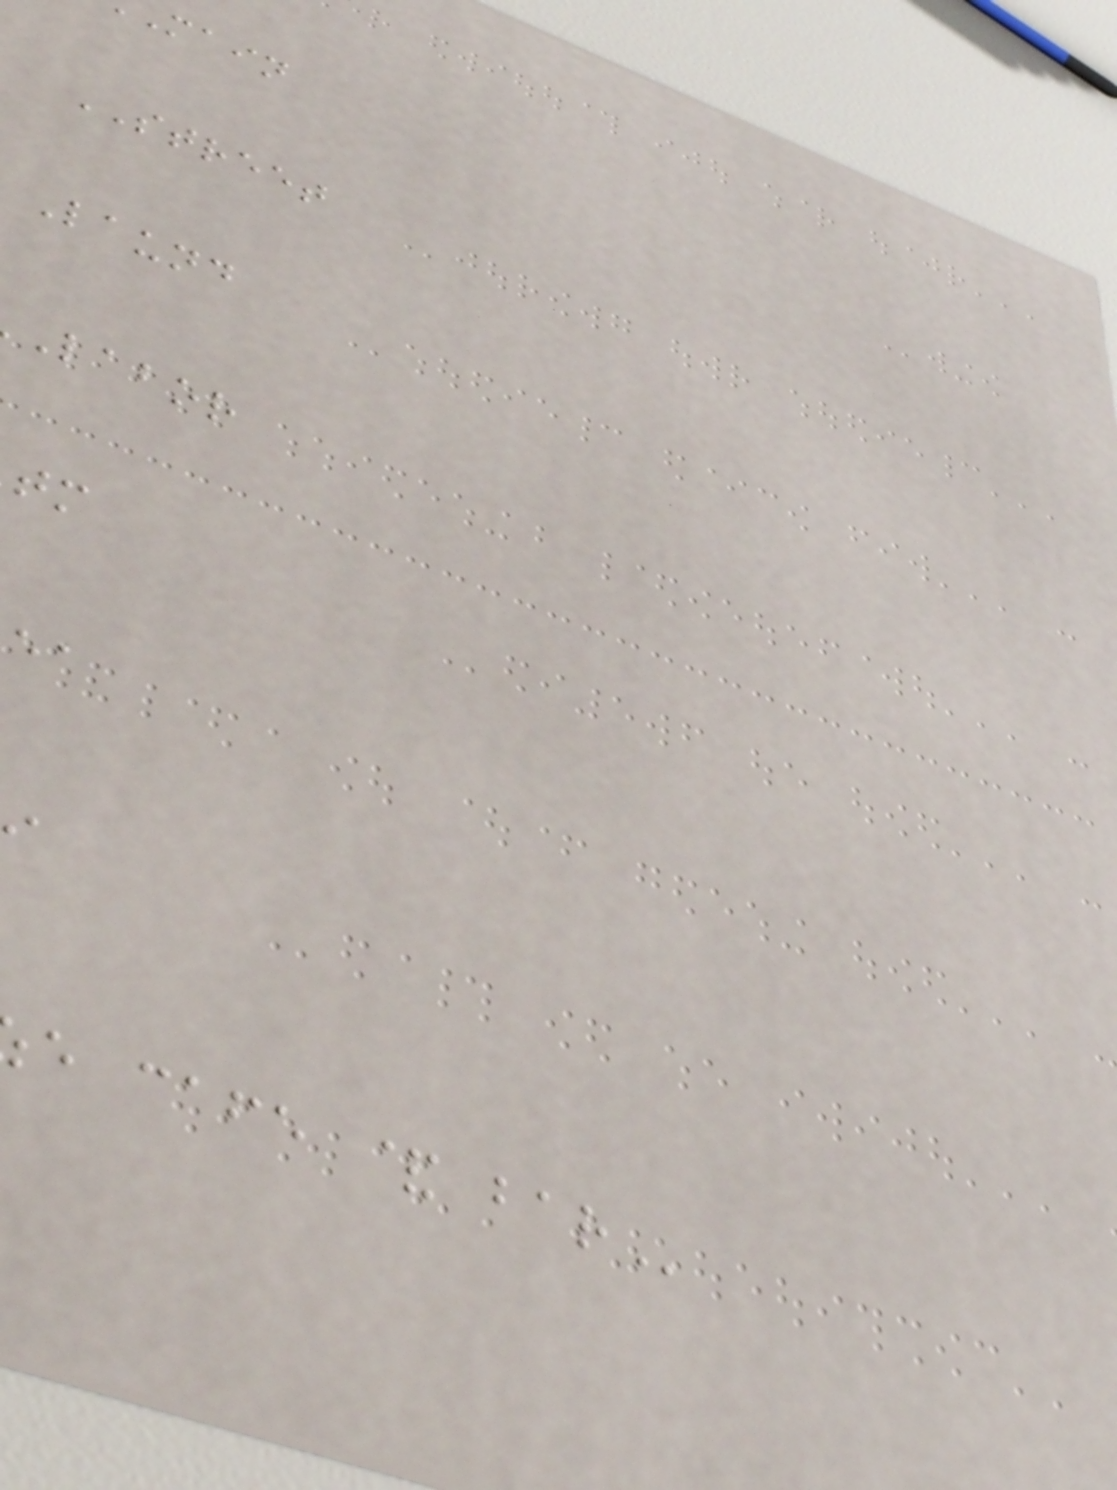main
STREET
Laund
labor
e cafe &
